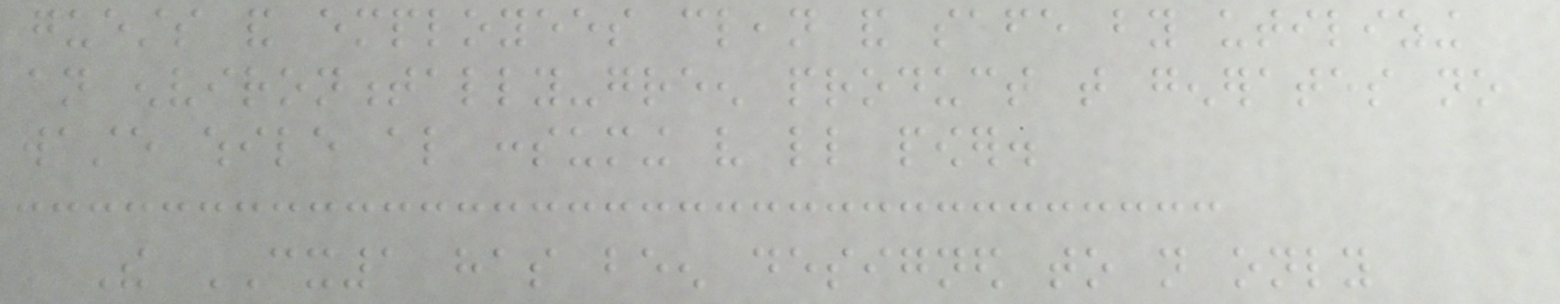guests and employees clean and safe by utilizing
an environmentally-green product that generates no
waste while also consuming very little power.
The CX1 has been designed to not only
